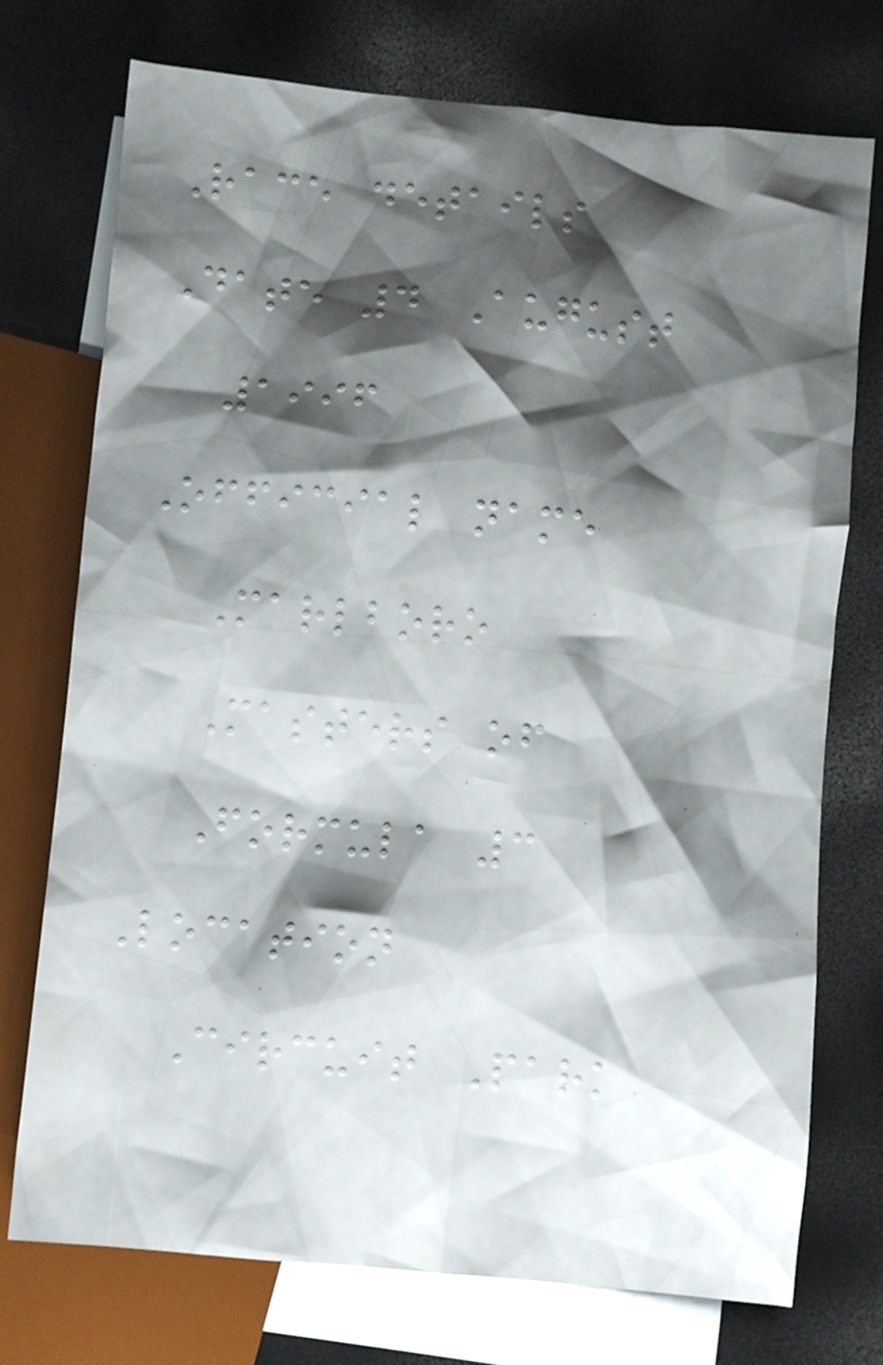Race details
Date 4 August
1996
Official name
Marlboro
Masters of
Formula 3
Location
Circuit Park
